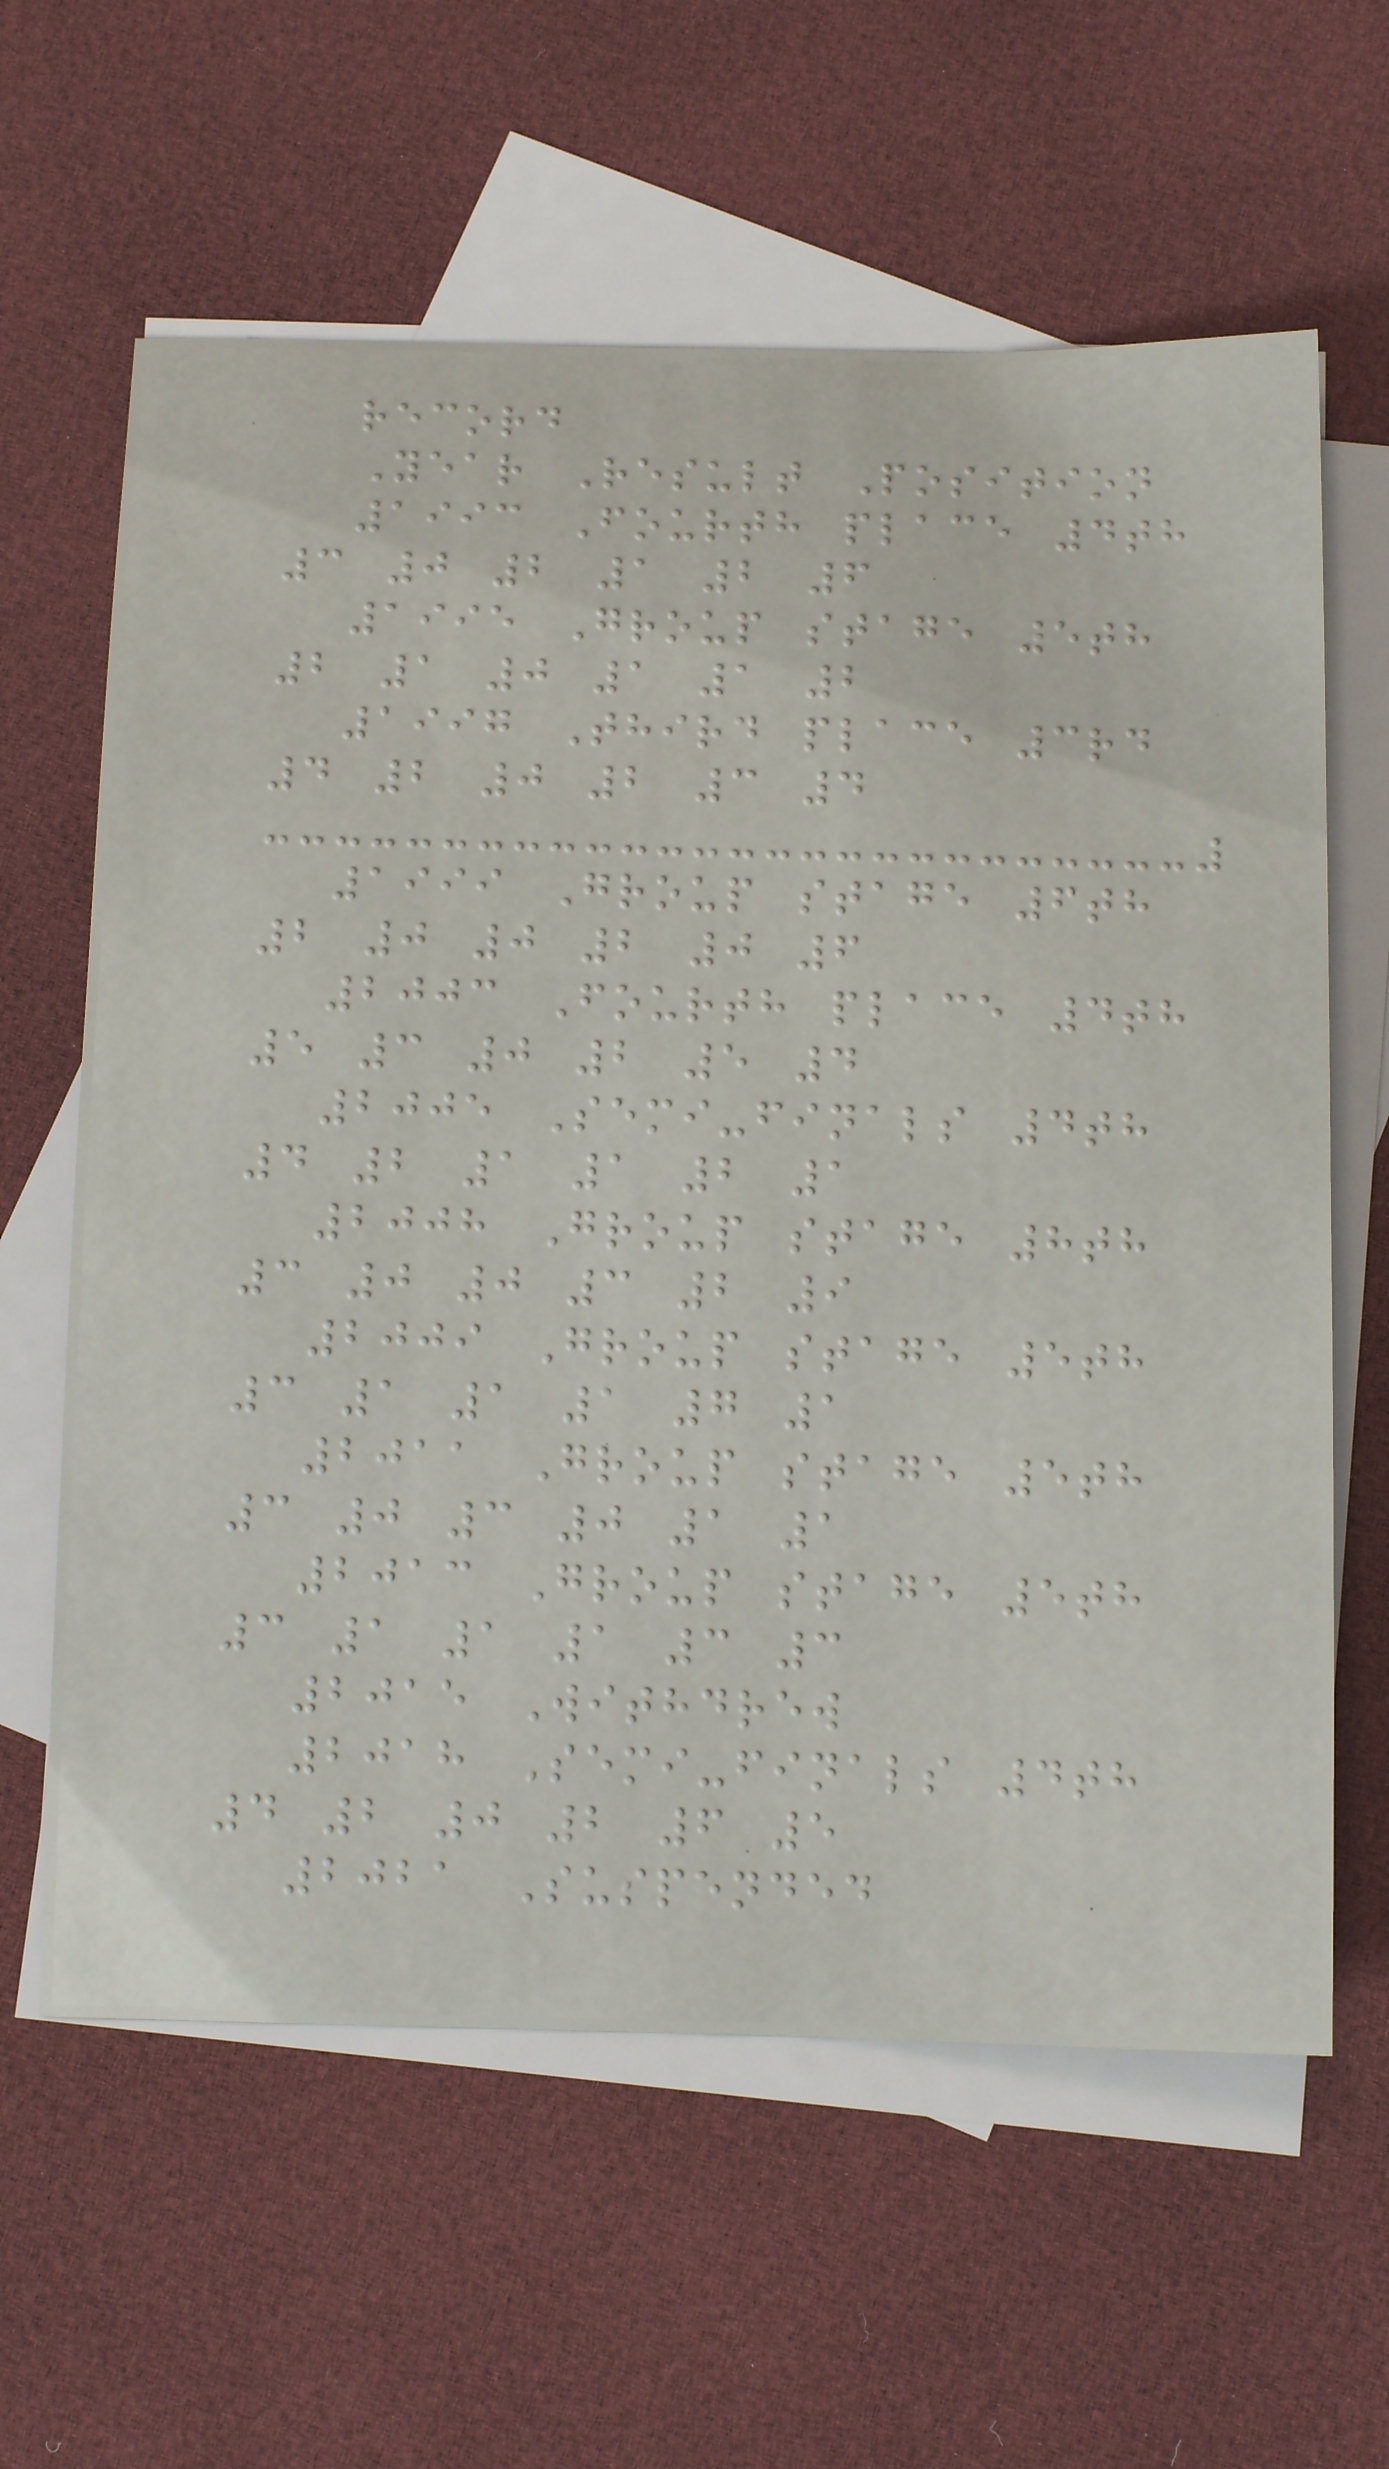record
Year Result Position
1993 Fourth place 4th
3 0 2 1 2 6
1995 Group stage 5th
2 1 0 1 1 2
1997 Third place 3rd
4 2 0 2 3 4
1999 Group stage 6th
2 0 0 2 0 6
2003 Fourth place 4th
5 3 0 2 5 4
2005 Semi-finals 4th
4 2 1 1 2 1
2008 Group stage 8th
3 0 0 3 2 9
2009 Group stage 5th
3 1 1 1 7 1
2011 Group stage 5th
3 0 3 0 1 1
2013 Group stage 5th
3 1 1 1 3 3
2015 Withdrew
2018 Semi-finals 4th
4 2 0 2 6 5
2021 Suspended
